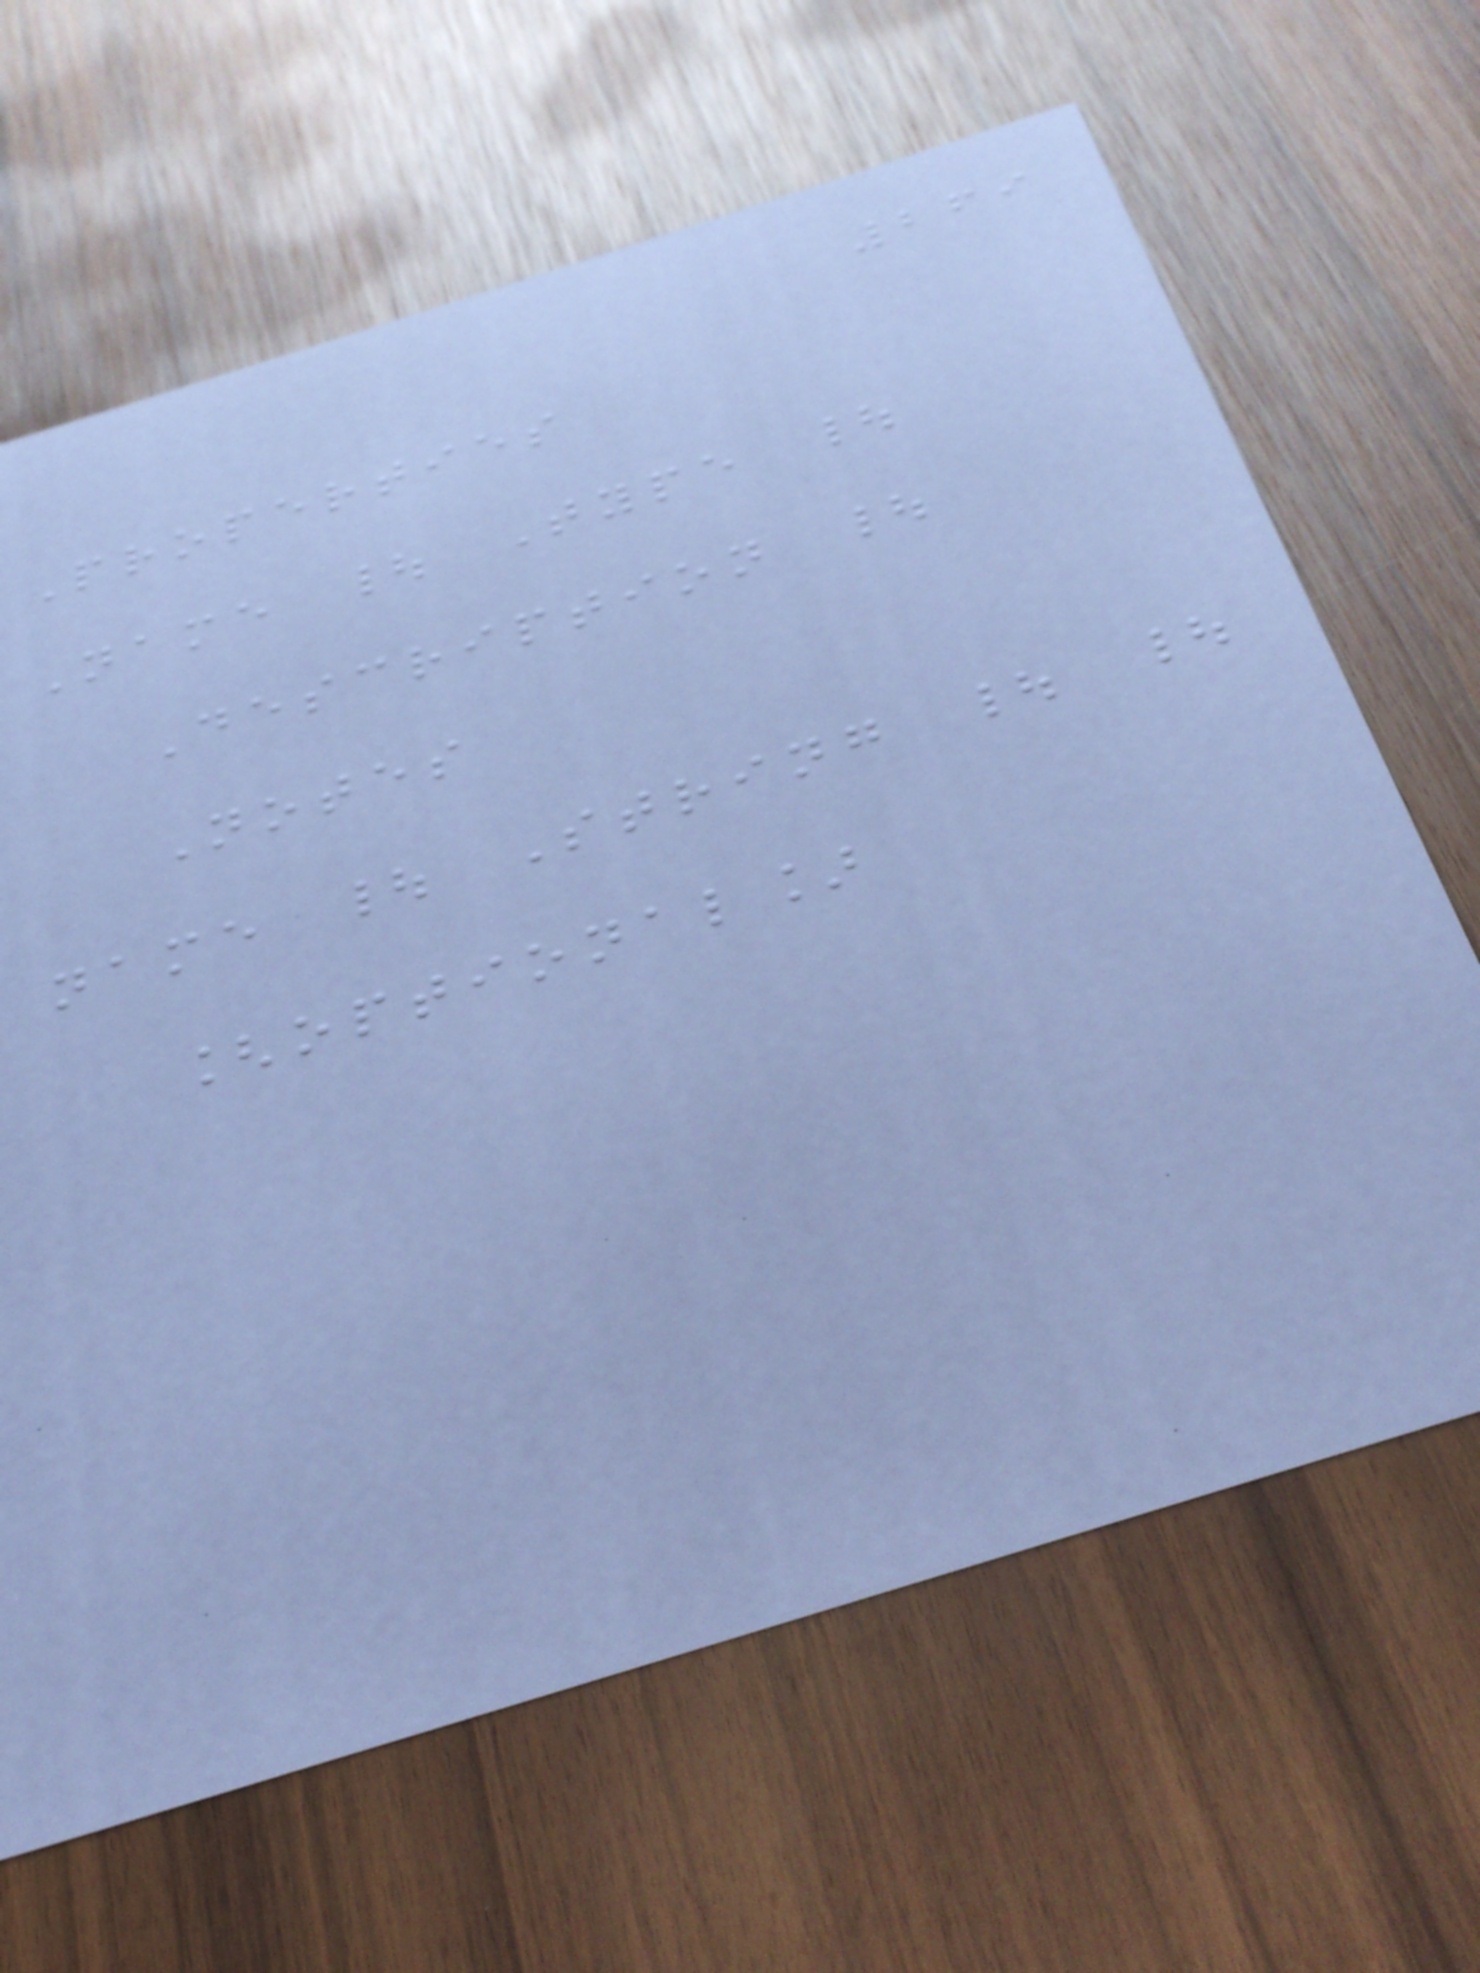269
Properties
Name | Type |
Description |
Notes
name | String | |
[optional]
